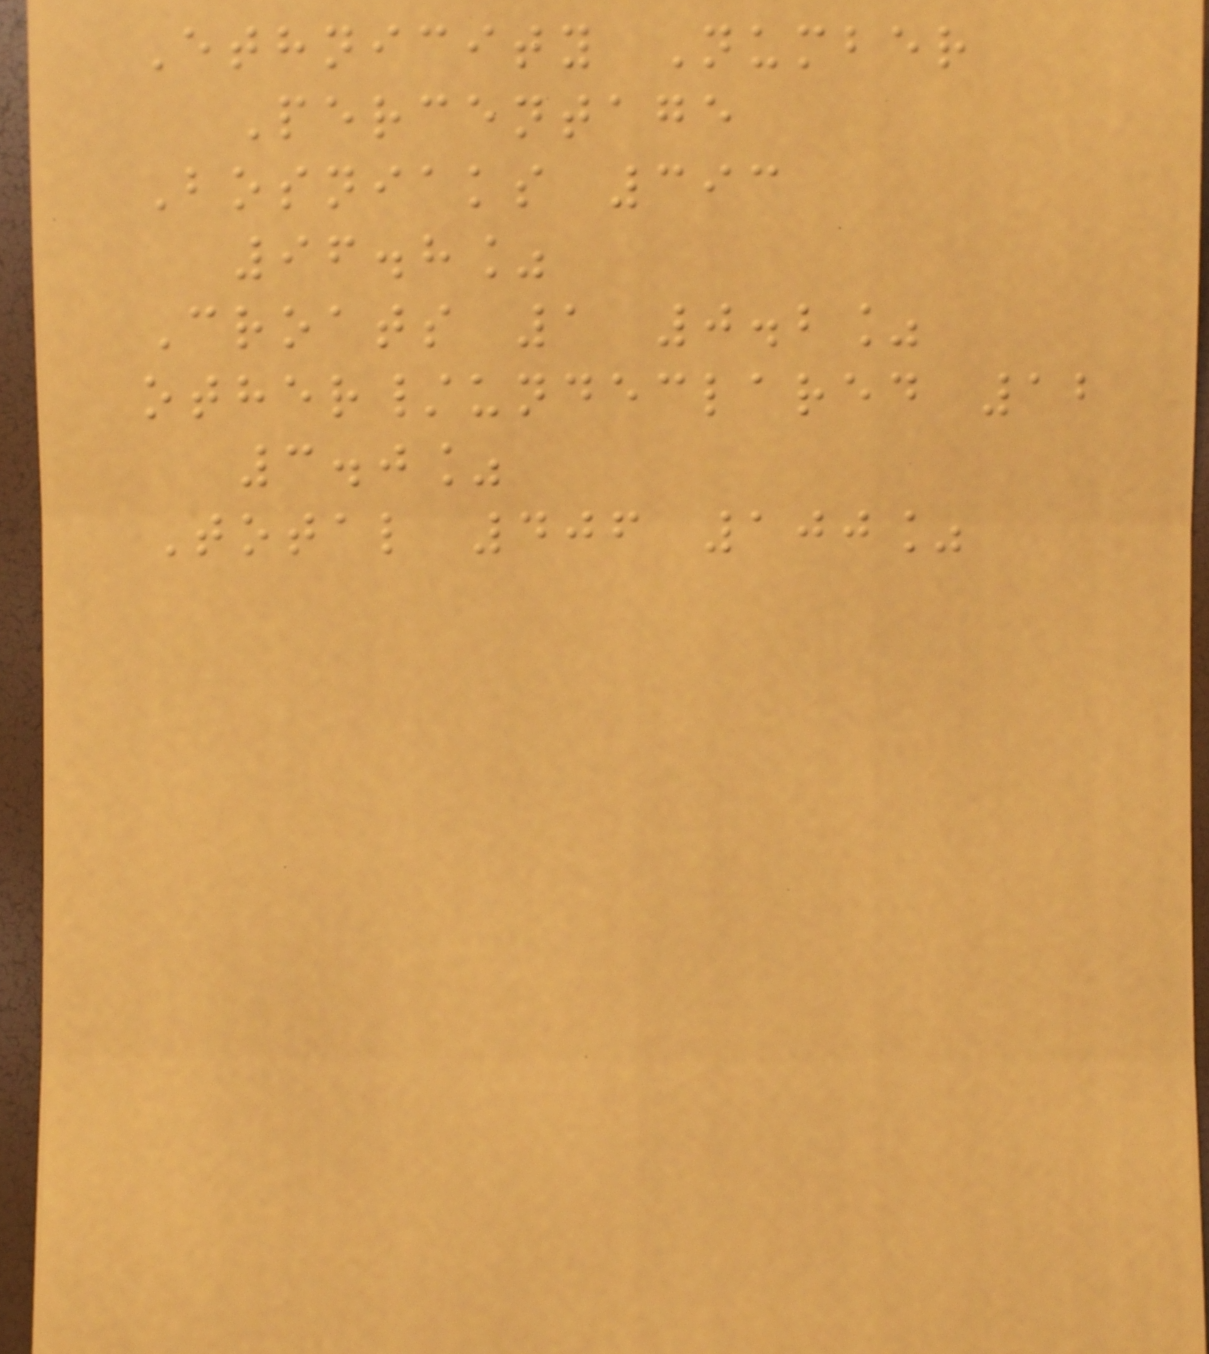Ethnicity Number
Percentage
Bosniaks 393
96.8%
Croats 1 0.2%
other/undeclared 12
3.0%
Total 406 100%
